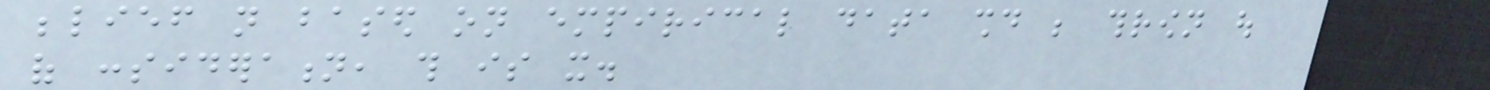belief not based on empirical data should be thrown out
of consideration, this is it.
